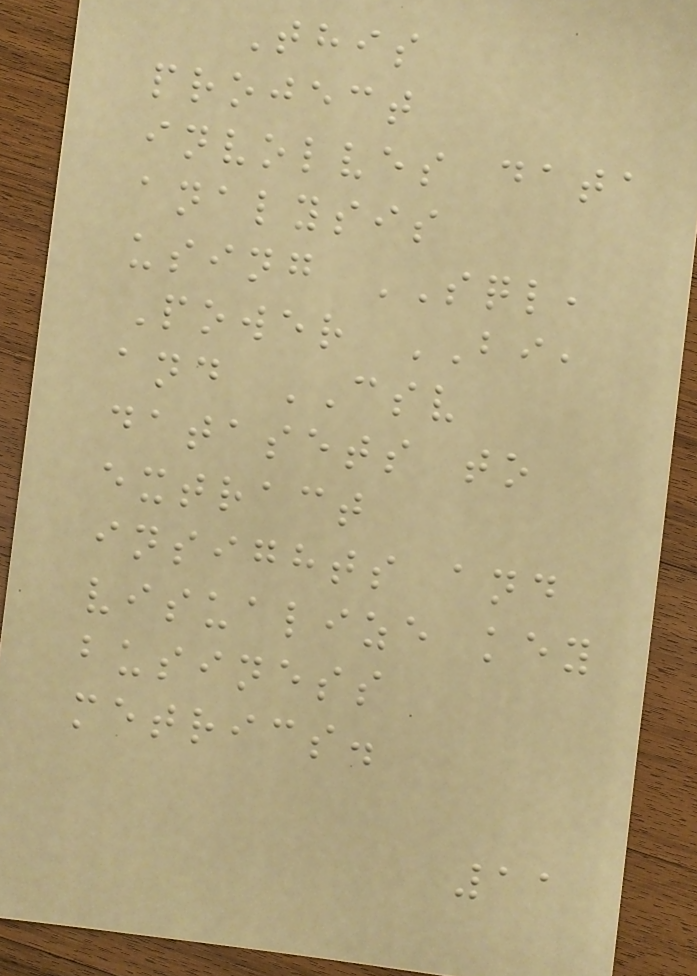This
project
involves data
analysis
using SQL,
Power BI,
and CSV
datasets to
extract
insights and
visualize key
business
metrics.
11
